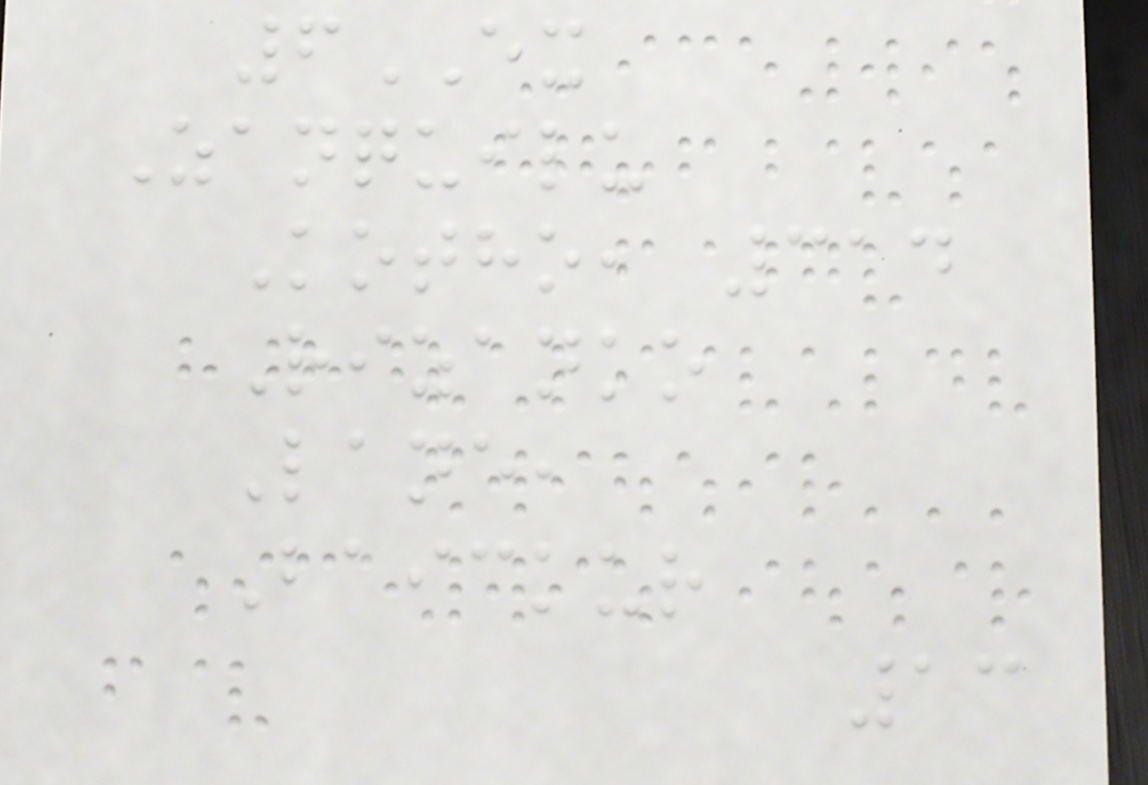6EX
Zanquilu
Kotho, 314
Rizanko
Lane,
Baickur
13
